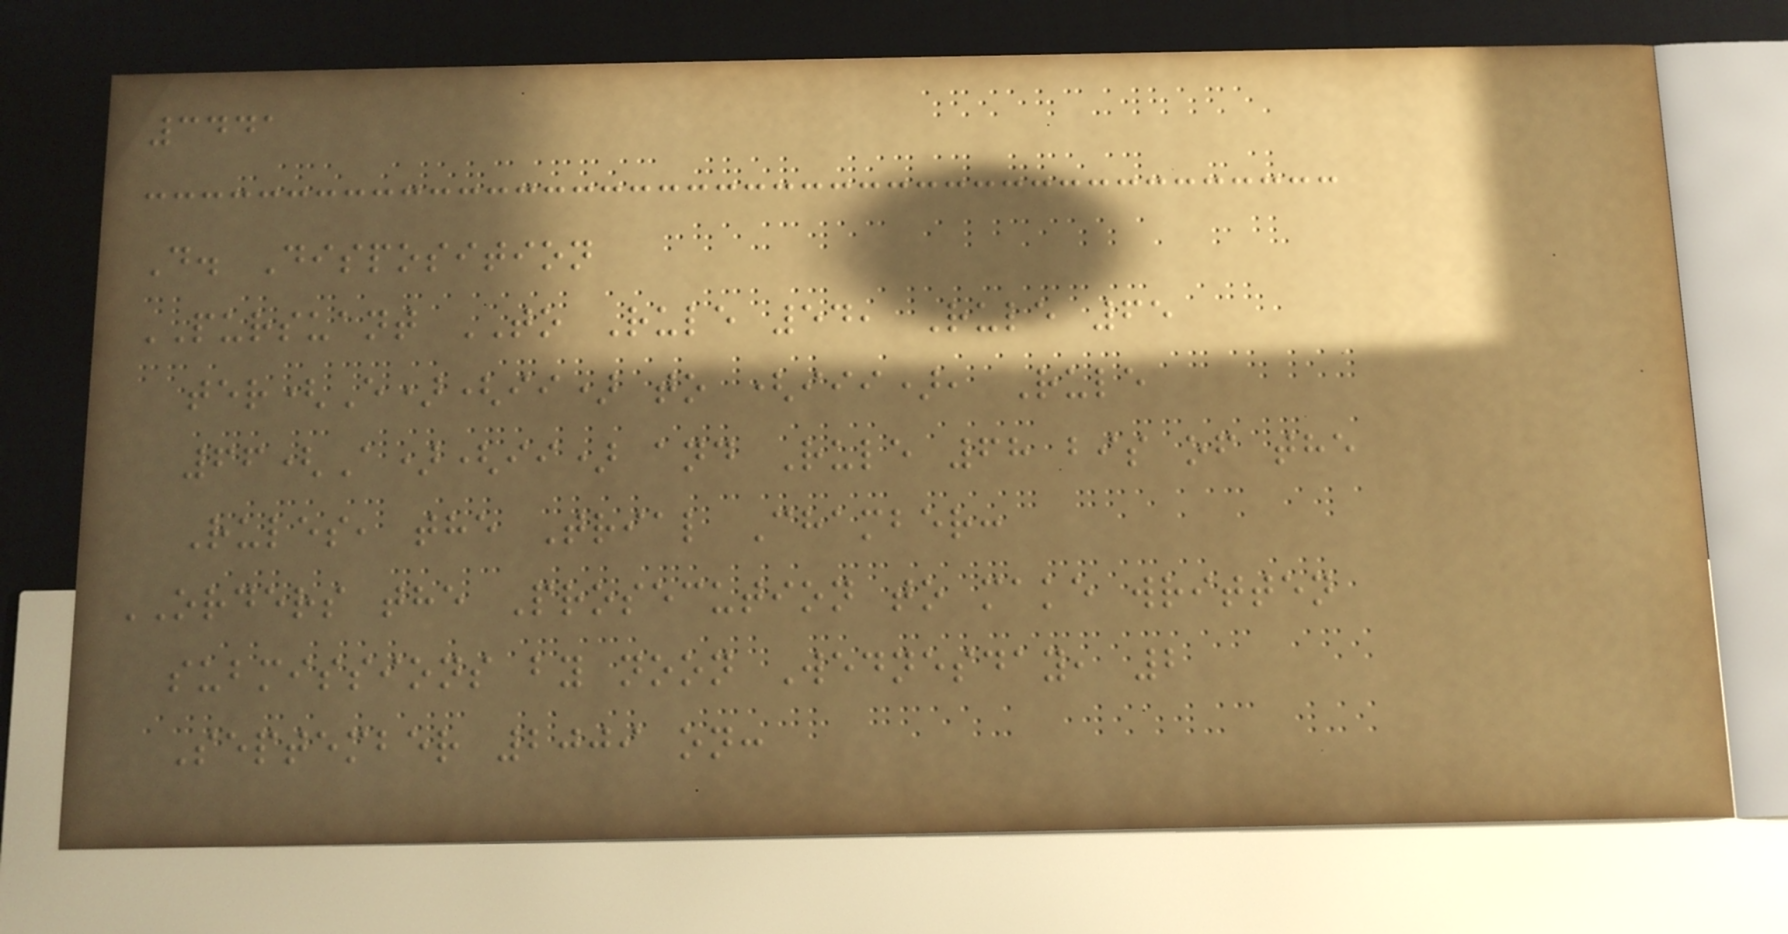3441
D. Disposition
PURSUANT TO Rule 54, Rule 65
ter(E)(ii) to (iii), Rule
66(A)(ii) and Rule 68 bis of the
Rules, the Trial Chamber:
ORDERS the Prosecution to make written
submissions by noon Wednesday, 2
September 2009 on:
